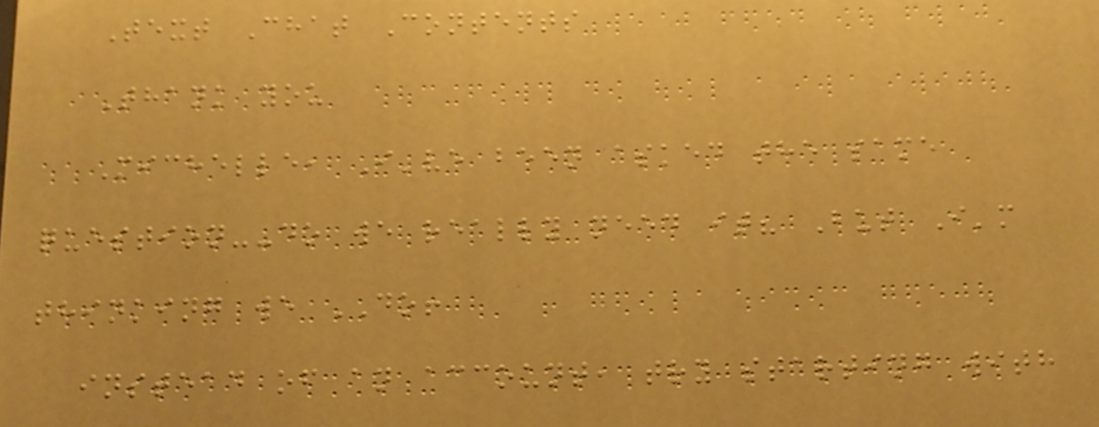Text Chat Contents
Thank you
Michelle, I've been asked the same
question--do we really need it? But I'm
thinking we DO!
instead of an account, try starting with
